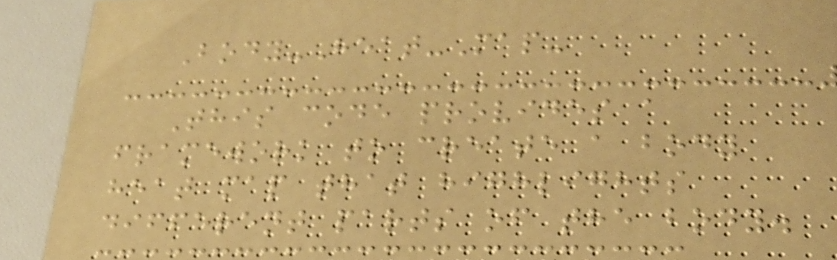Body-Heat-Map-
This code provides a
framework to create a body
heat map that highlights
different parts of the body.
